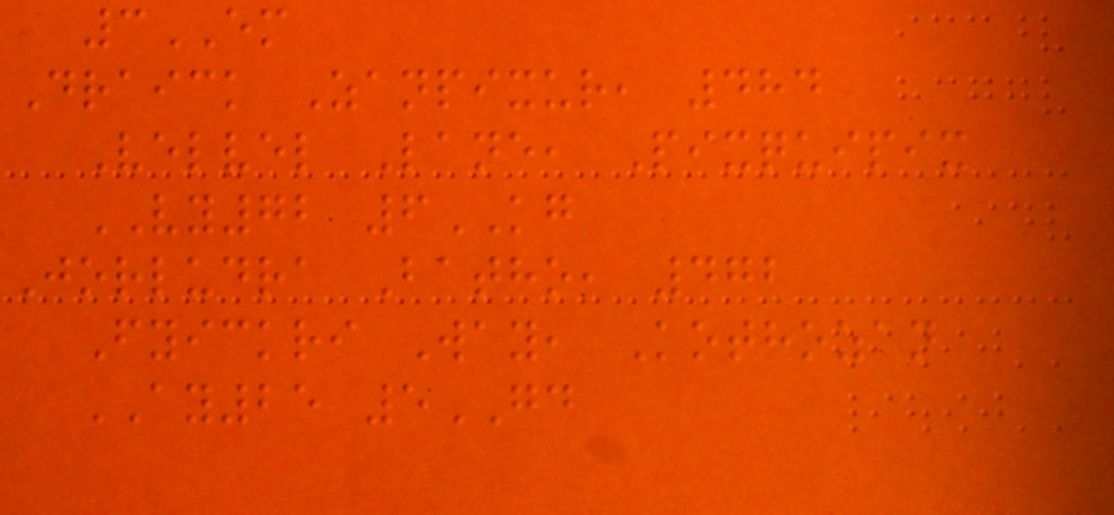3EM
Draick Zanpixur, 484
Velvel Lane, Pixquipix
VY72 6KG
Jorludra Batho, 472
Fyickri Way, Kothozan
AY25 5GD
